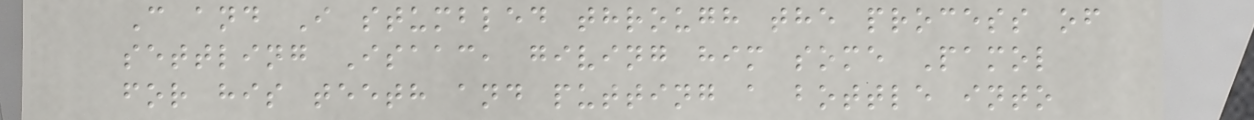C and I stumbled through the process of
settling Isaac, giving him some Pamol
for his teeth and putting a bottle into
